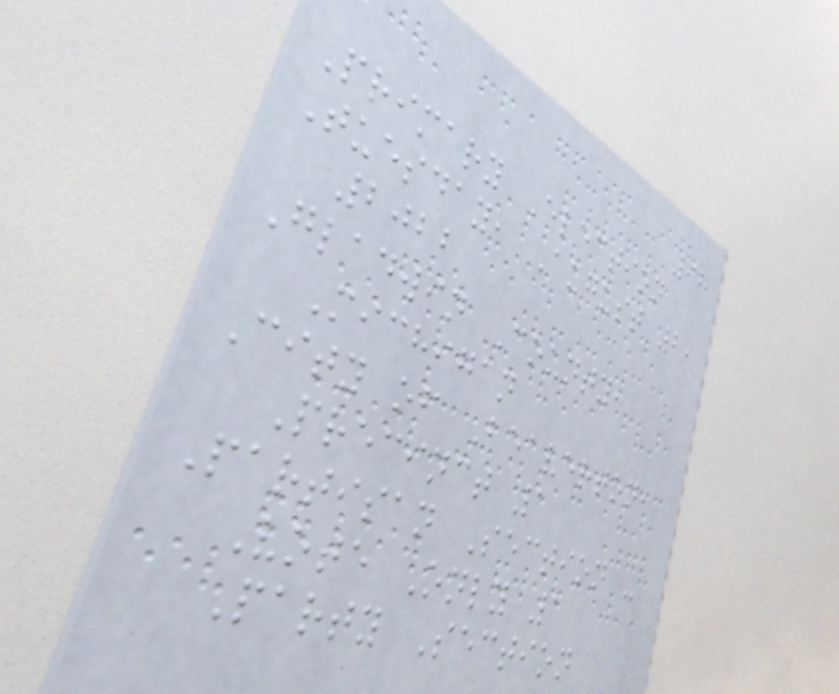98
Primary Election
Tuesday, August 2,
2022
Gladwin County,
Michigan
City of Beaverton,
Precinct 1
Partisan Section -
Vote Only 1
Party Section
